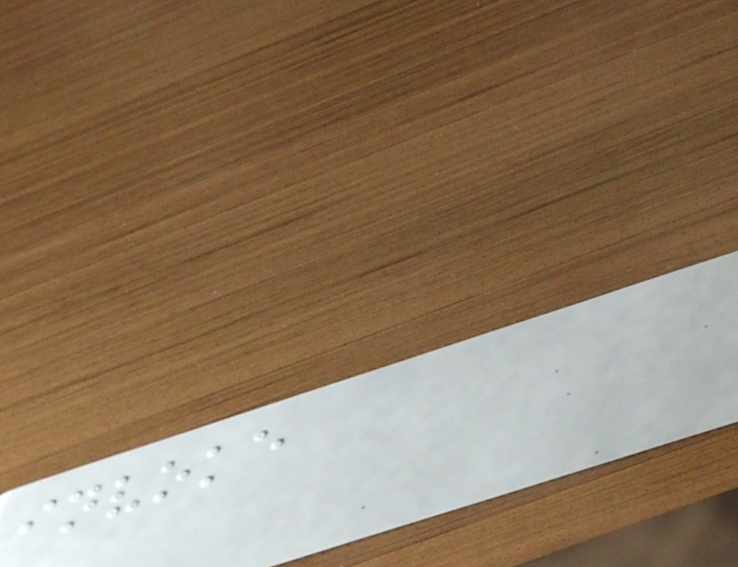invoke
